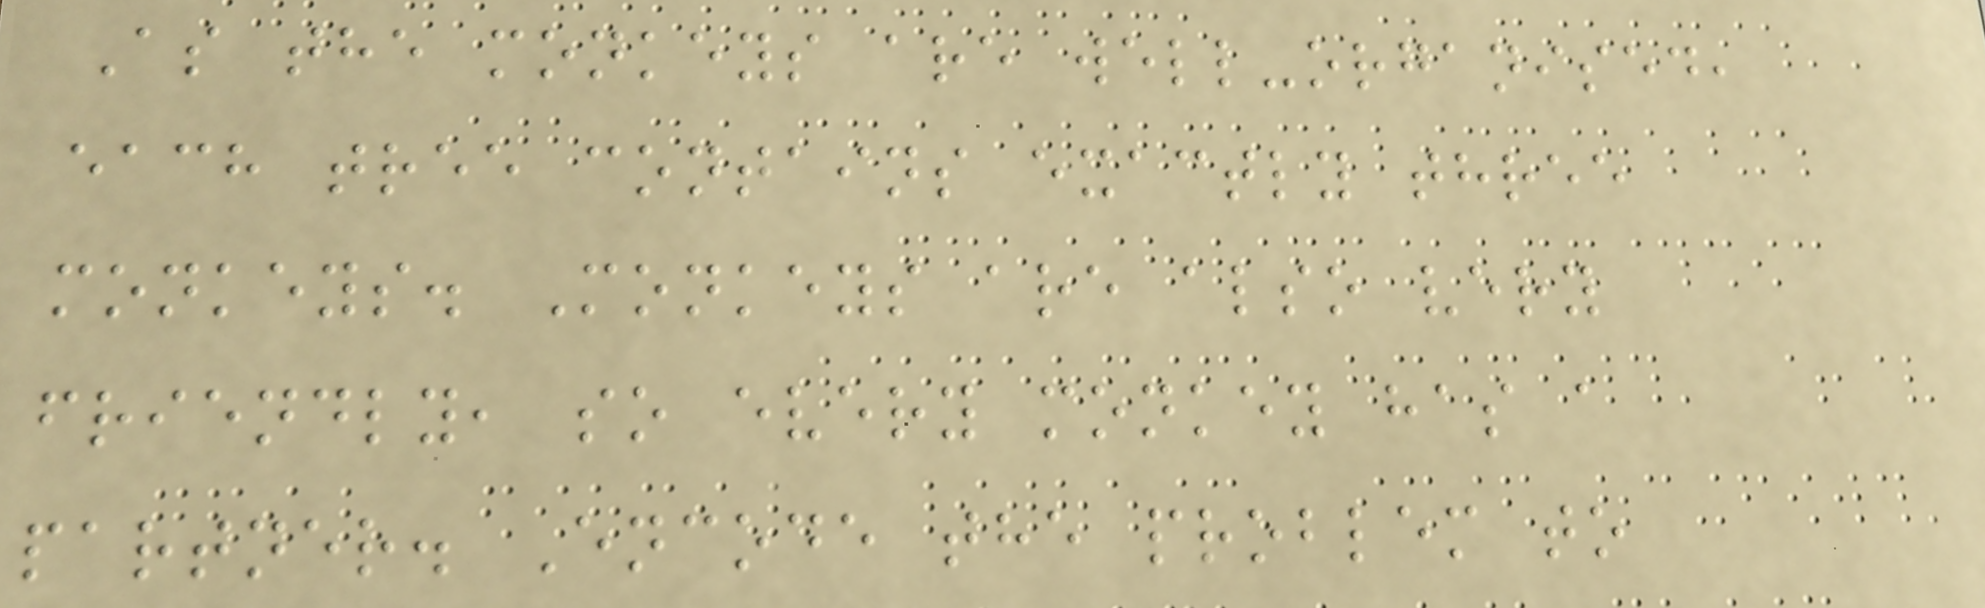As the monkeys are well-organised,
each tree contains exactly three
monkeys. Monkeys are also very
friendly, so every monkey has a
partner. Encode the problem to
